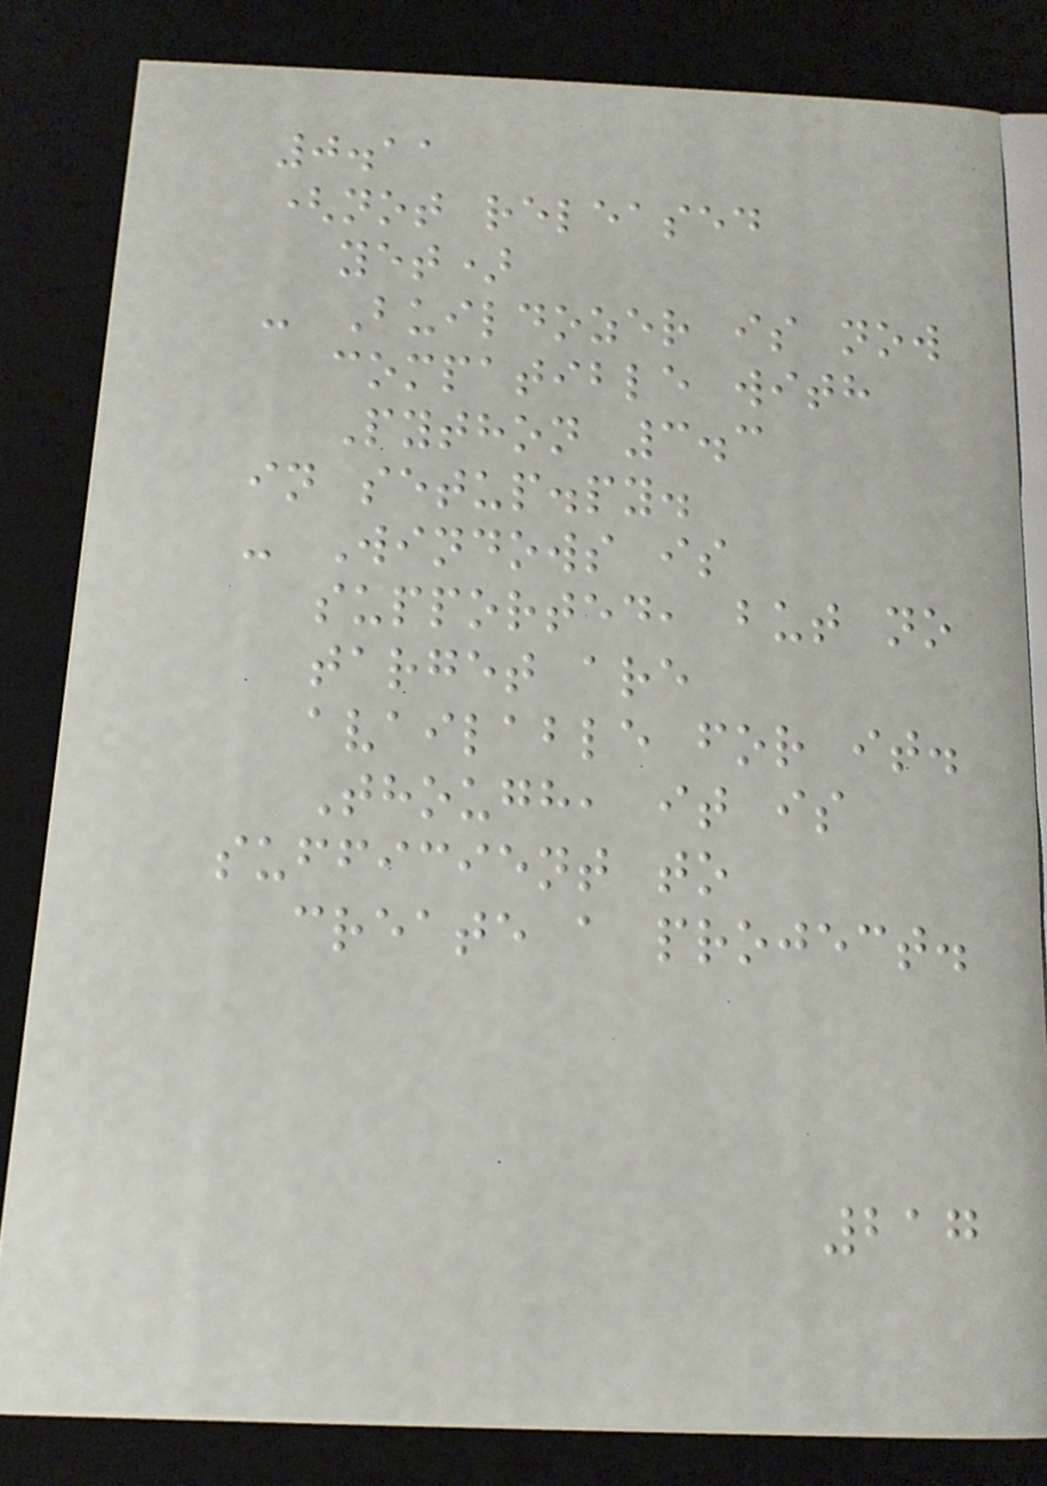0.11
(not released
yet)
- Buildozer is now
compatible with
Python 3.3
in setup.py.
- Windows is
supported, but no
target are
available for it.
Though, it is
sufficient to
create a project.
217
